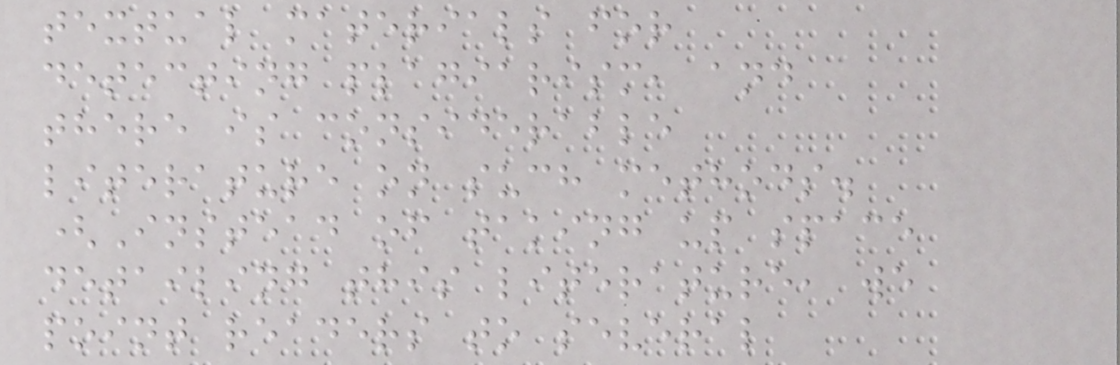textual materials for
detecting plagiarism, and
there is considerable
literature on such methods.
(Instead of taking up space
detailing this literature, we
point readers to several
